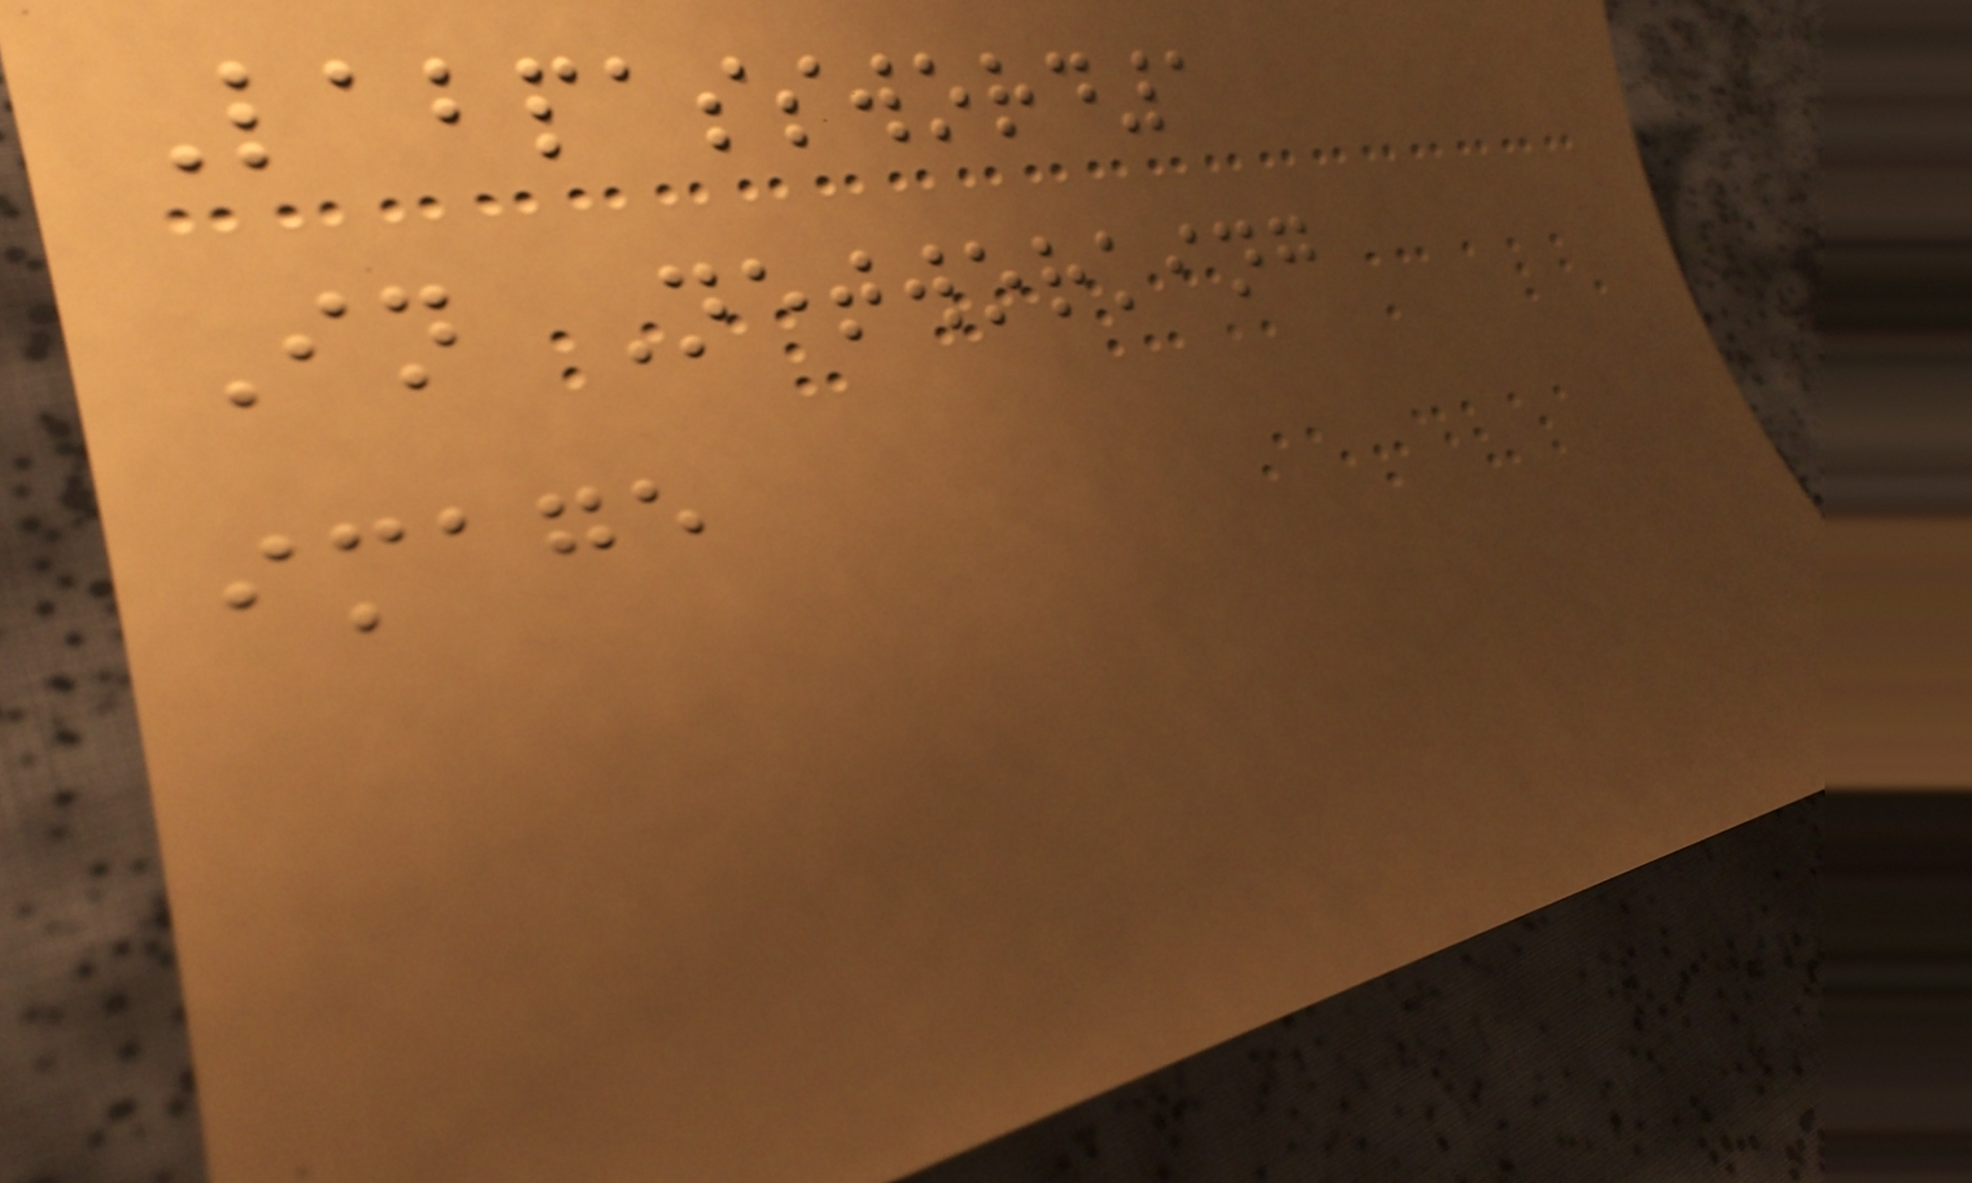Labpassword1
In Networking
image
